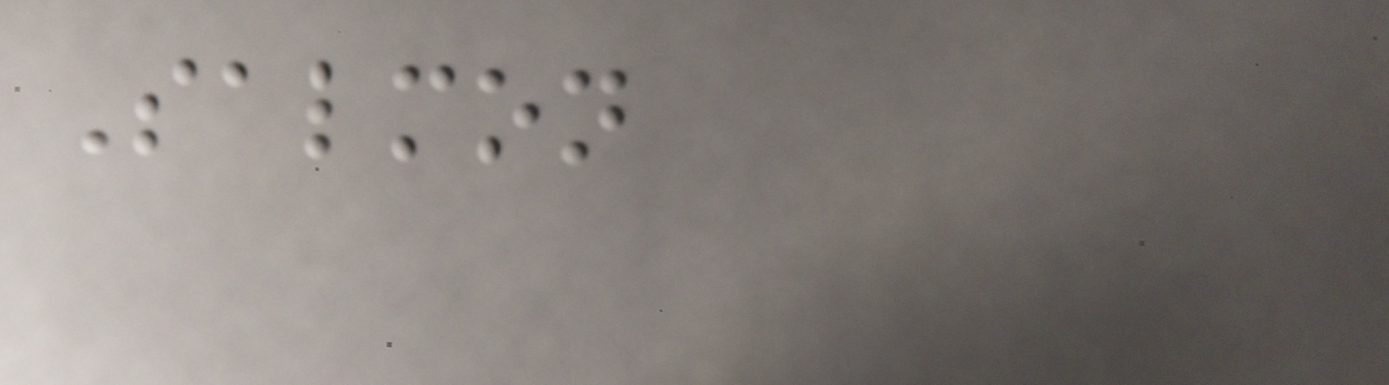Salmon
